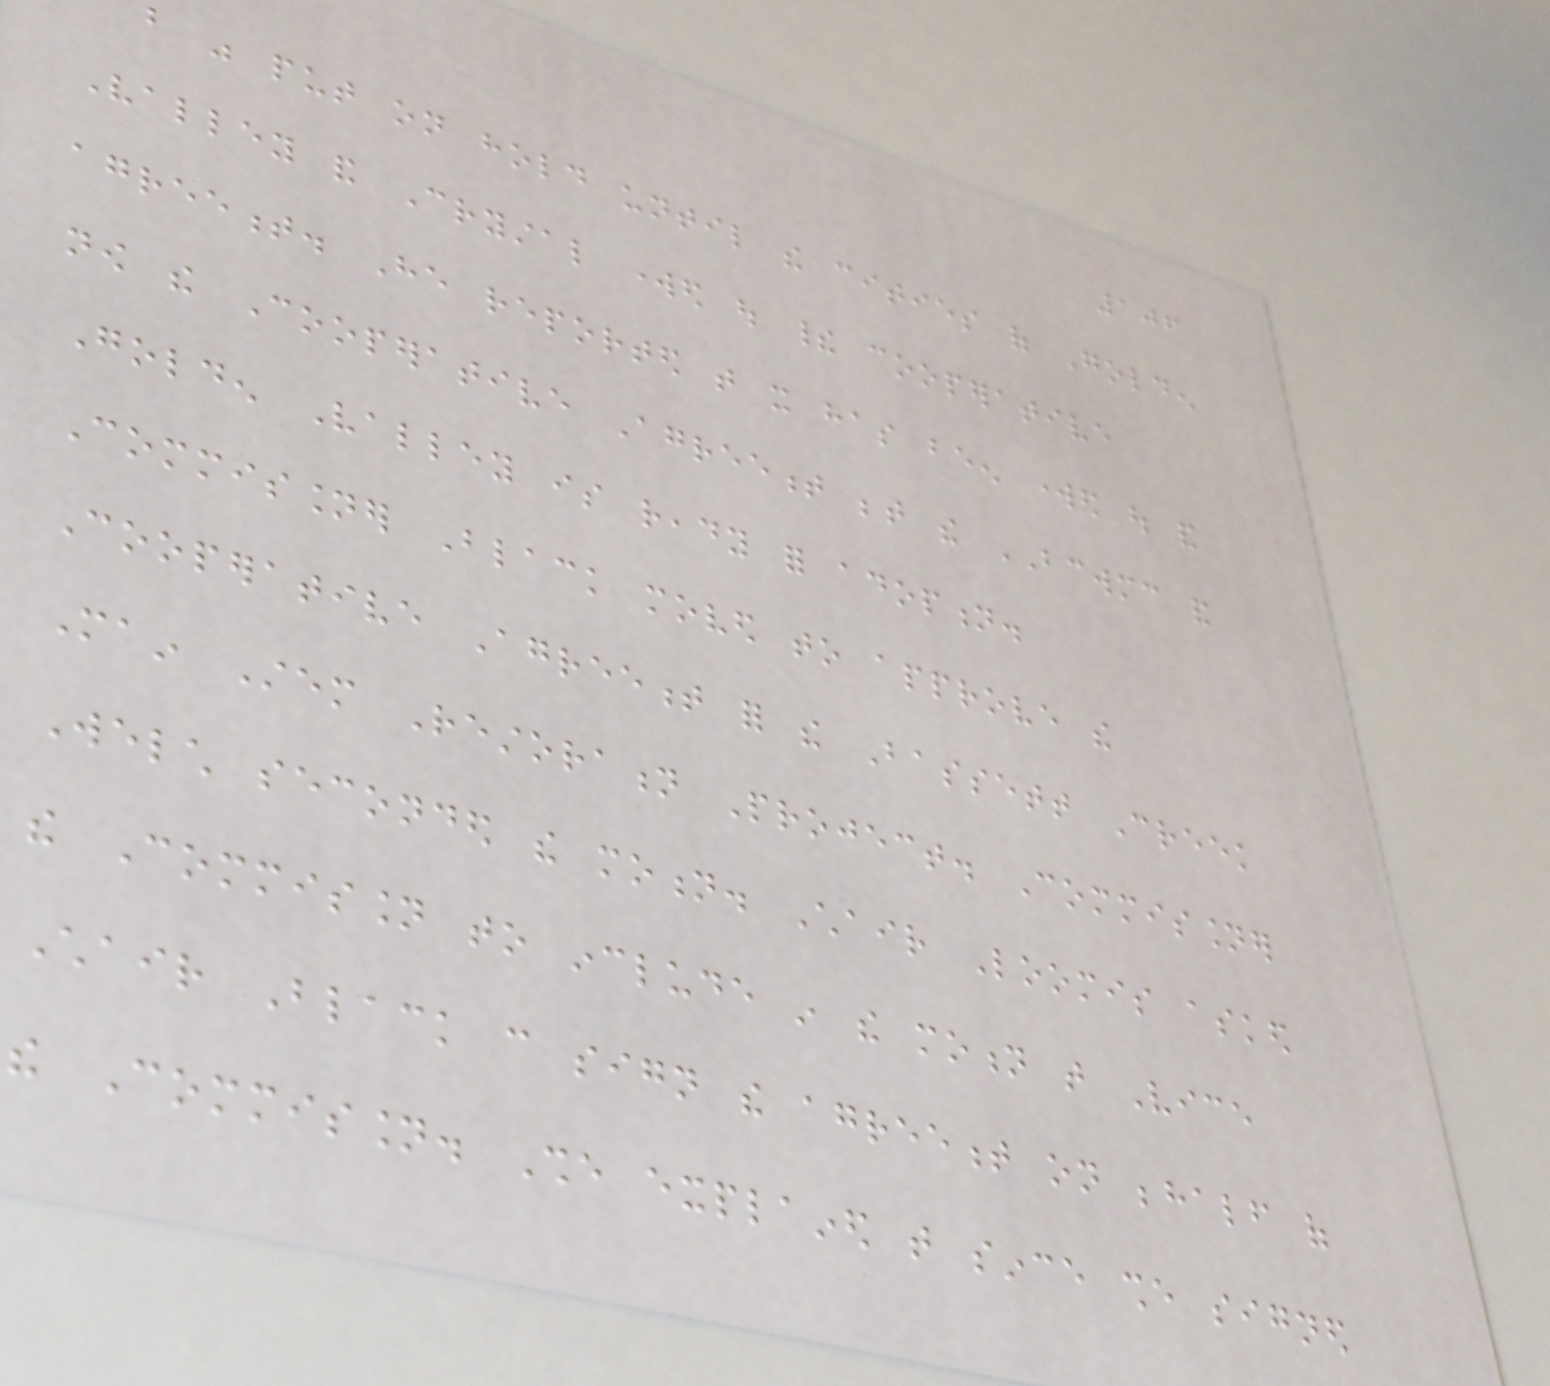106
but was put on hold until the cities of Golden
Valley and Crystal worked out their cooperative
agreement. He reported that it has been worked out and
now the Cooperative Agreement between the BCWMC and
Golden Valley is ready for adoption.
Commissioner Black moved to approve the
Cooperative Agreement for the Bassett Creek
Main Stem Restoration Project. Commissioner
Welch seconded the motion. Chair Loomis asked
the Commission to include in the motion that Vice
Chair Black can sign the agreement on behalf of
the Commission. She explained that since she signed
